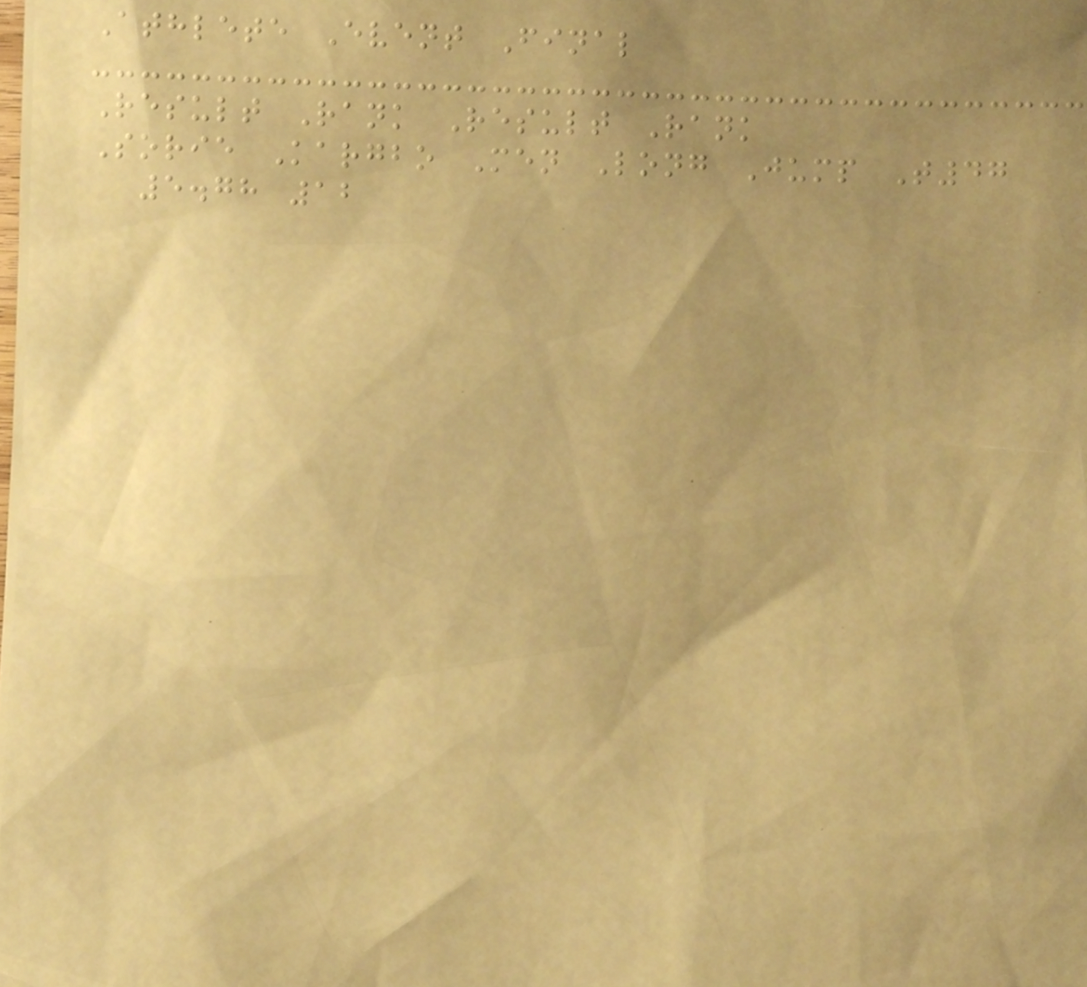Athlete Event Final
Result Rank Result Rank
Sorie Kargbo Men Long Jump T47
5.78 12
